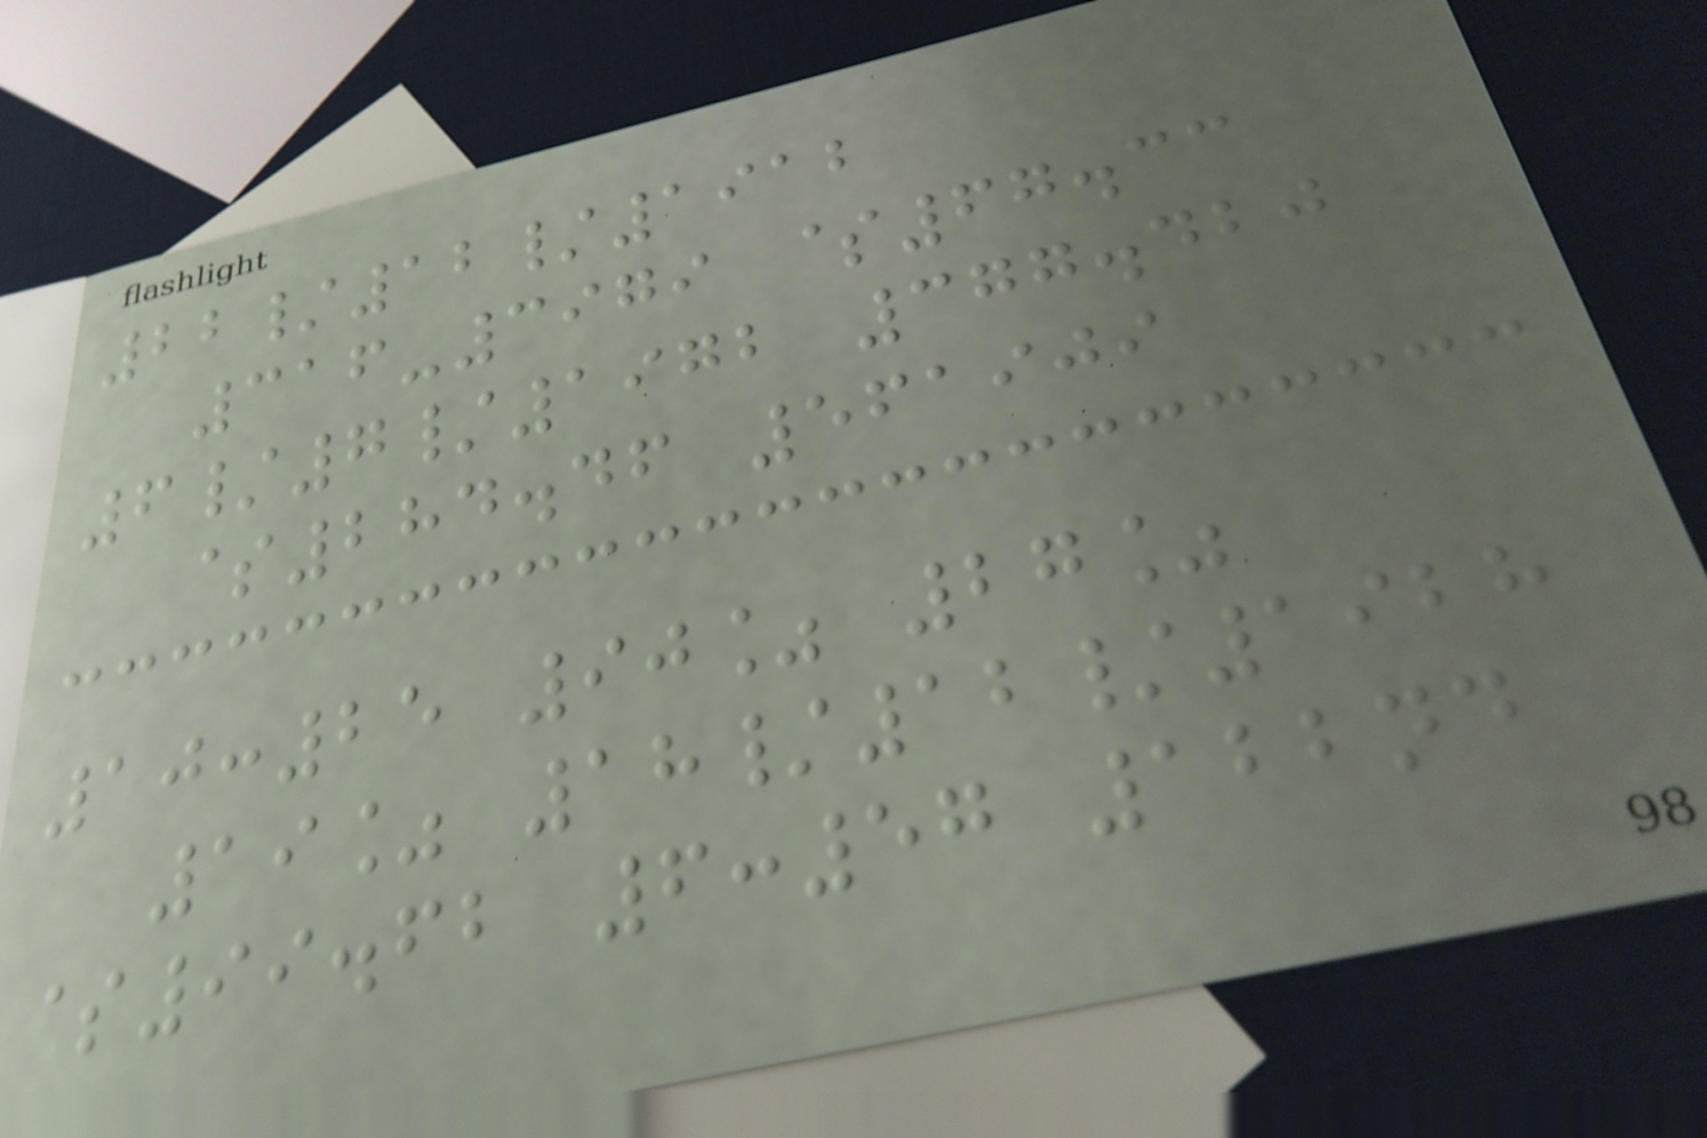22/12/1912
316-3979 $67.33
6/7/1972 377.420
$284.46 561909
10:25 90% 27%
19% 18/12/1928
$99.62 6:57 122nd
